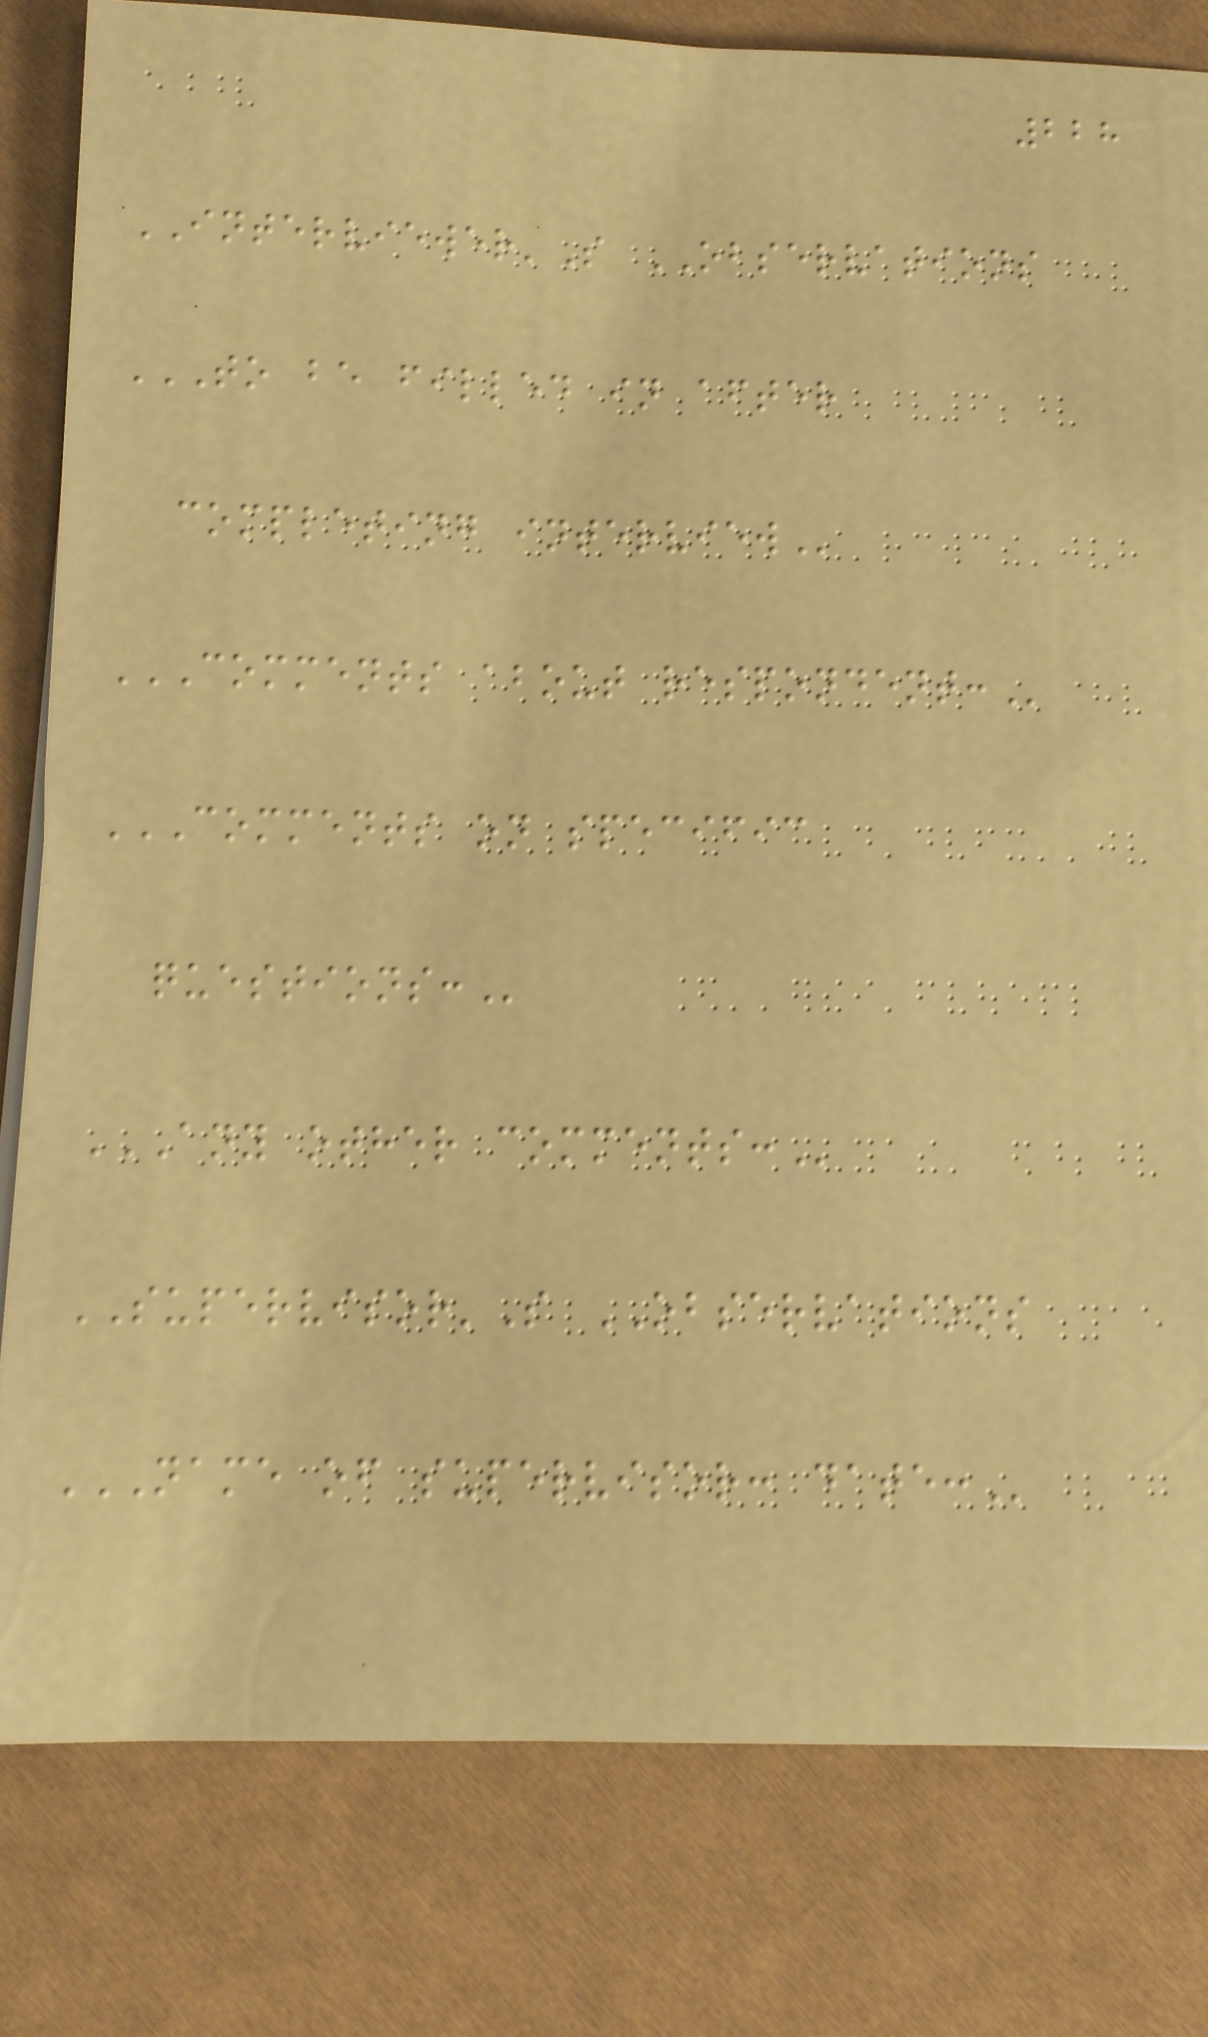228
INTERVIEWER'S OBSERVATIONS
TO BE FILLED IN AFTER
COMPLETING INTERVIEW
COMMENTS ABOUT RESPONDENT:
COMMENTS ON SPECIFIC
QUESTIONS:
ANY OTHER COMMENTS:
SUPERVISOR'S OBSERVATIONS
NAME OF SUPERVISOR: DATE:
